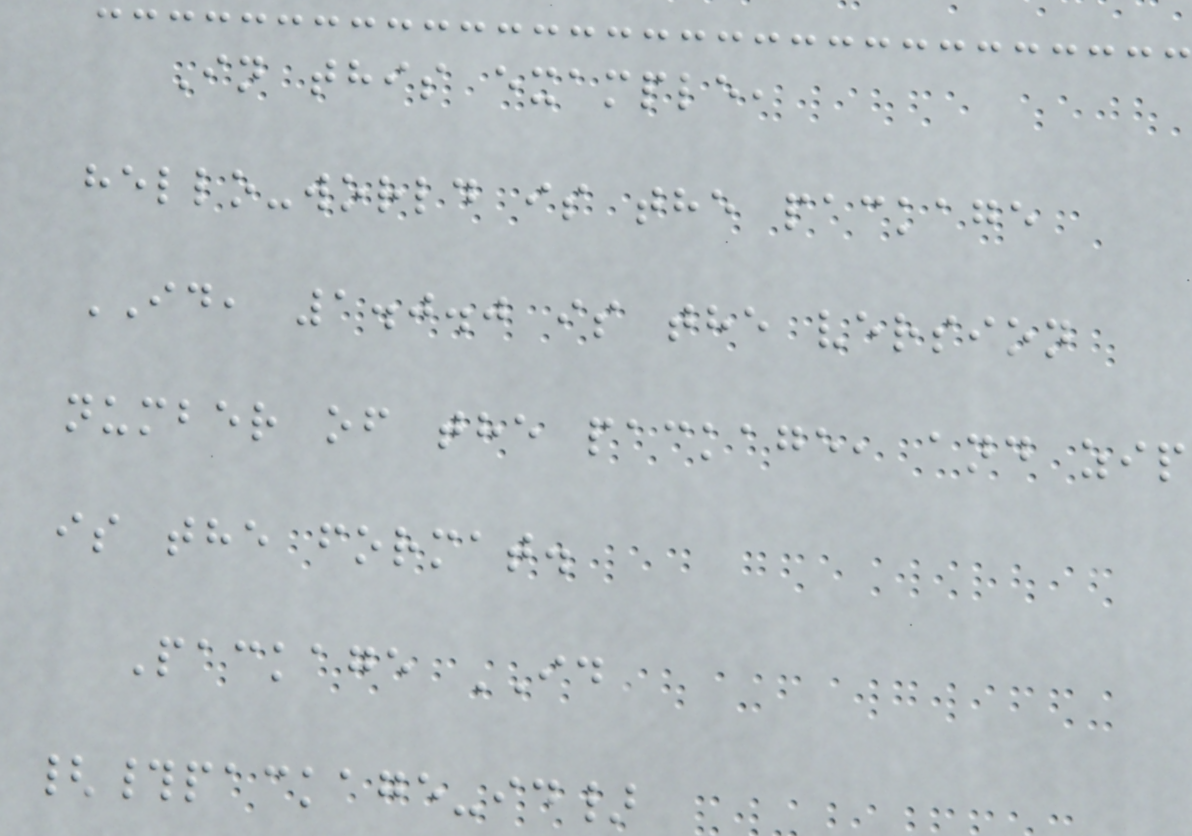In this example,
hello-world is the package
ID, 1.0.0 is the version
number of the package, and zip
is the format.
Package ID
{#package-id}
